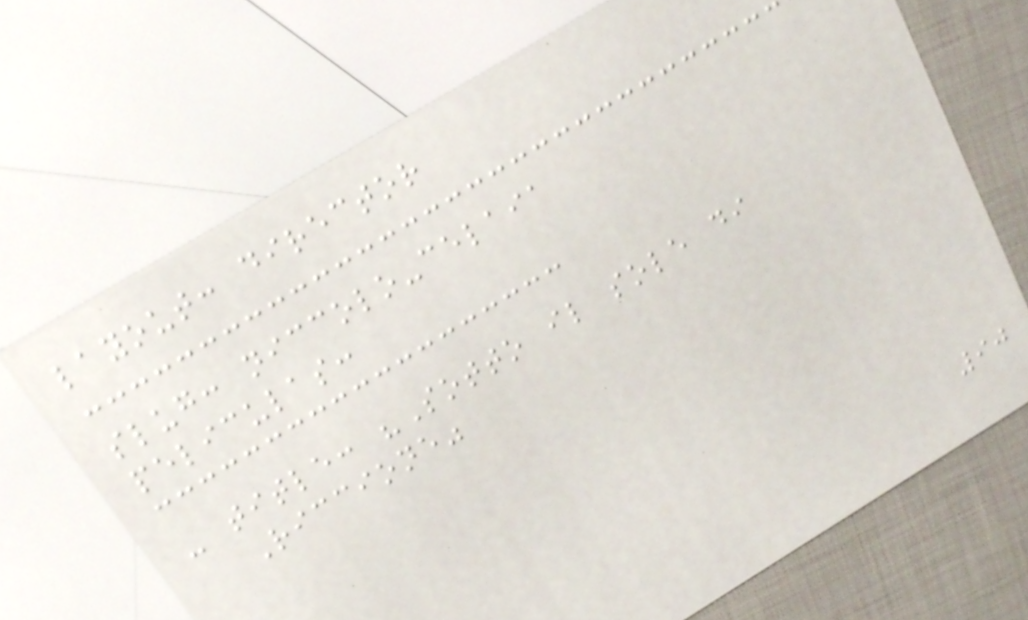layout: director
slug: niccolo-celaia
peliculas:
- title: "Sotto il sole di
Riccione"
90
